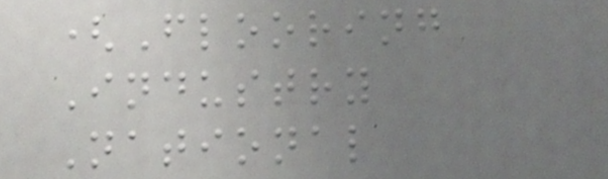(Flooring
Industry
National
